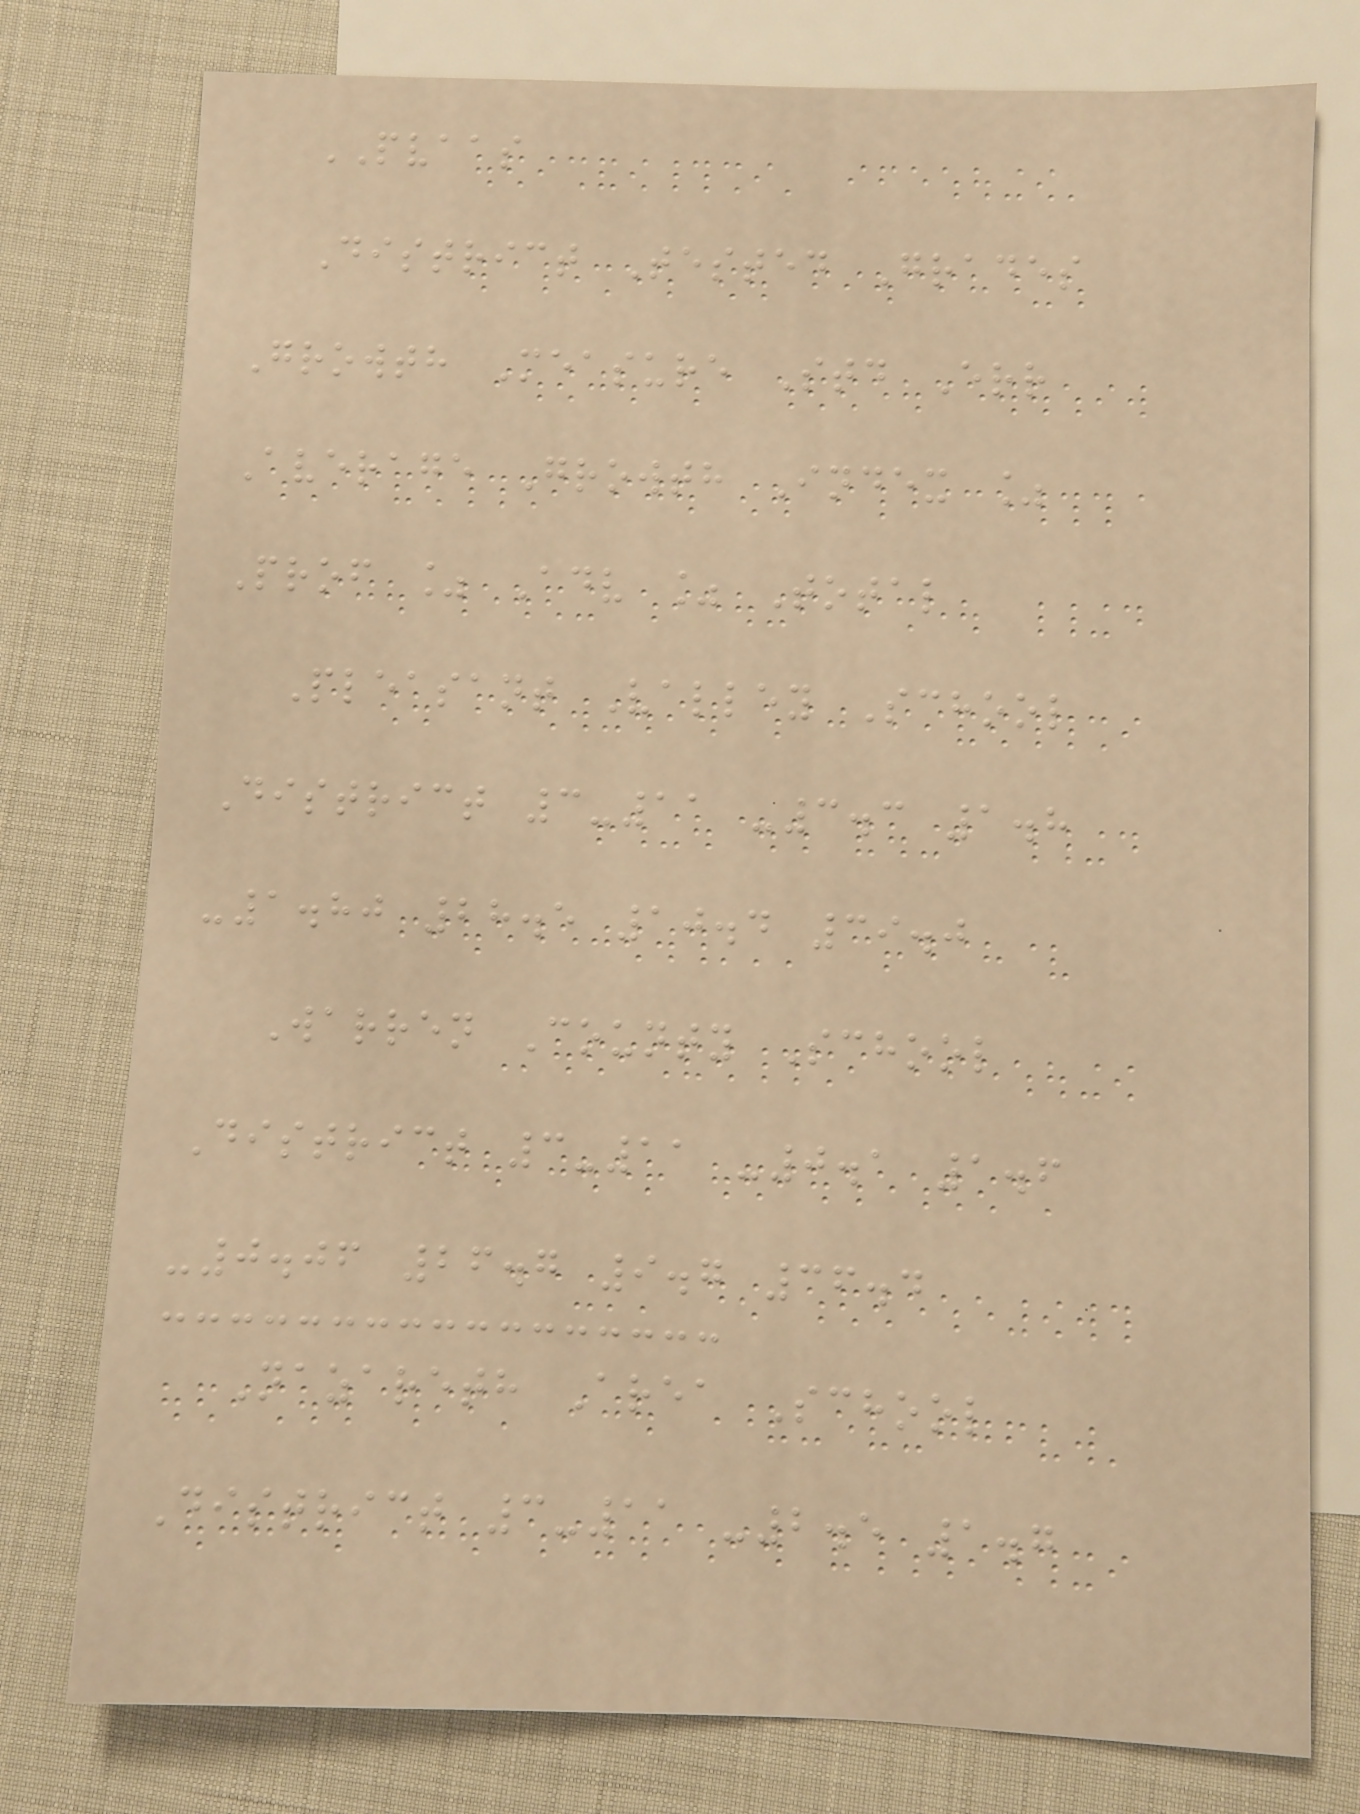PVAAS
District Tested Grades
Growth Measure Std Err
Average Growth Index %
Prof % Adv % Total
Pleasant Valley School
District 3-11 -3.3 1.8
-1.80 28.5 10.4 39.0
Warren County School
District 3-11 -0.1 1.6
-0.06 26.7 9.7 36.4
Nazareth Area School
District 3-11 -2.5 1.7
